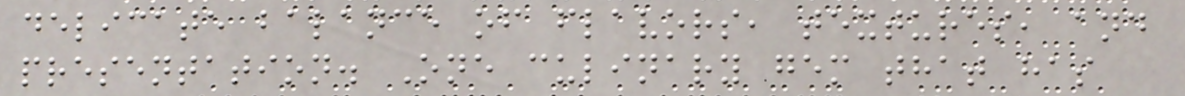delicate balance of flavors, textures, and
presentation. One culinary gem that has
